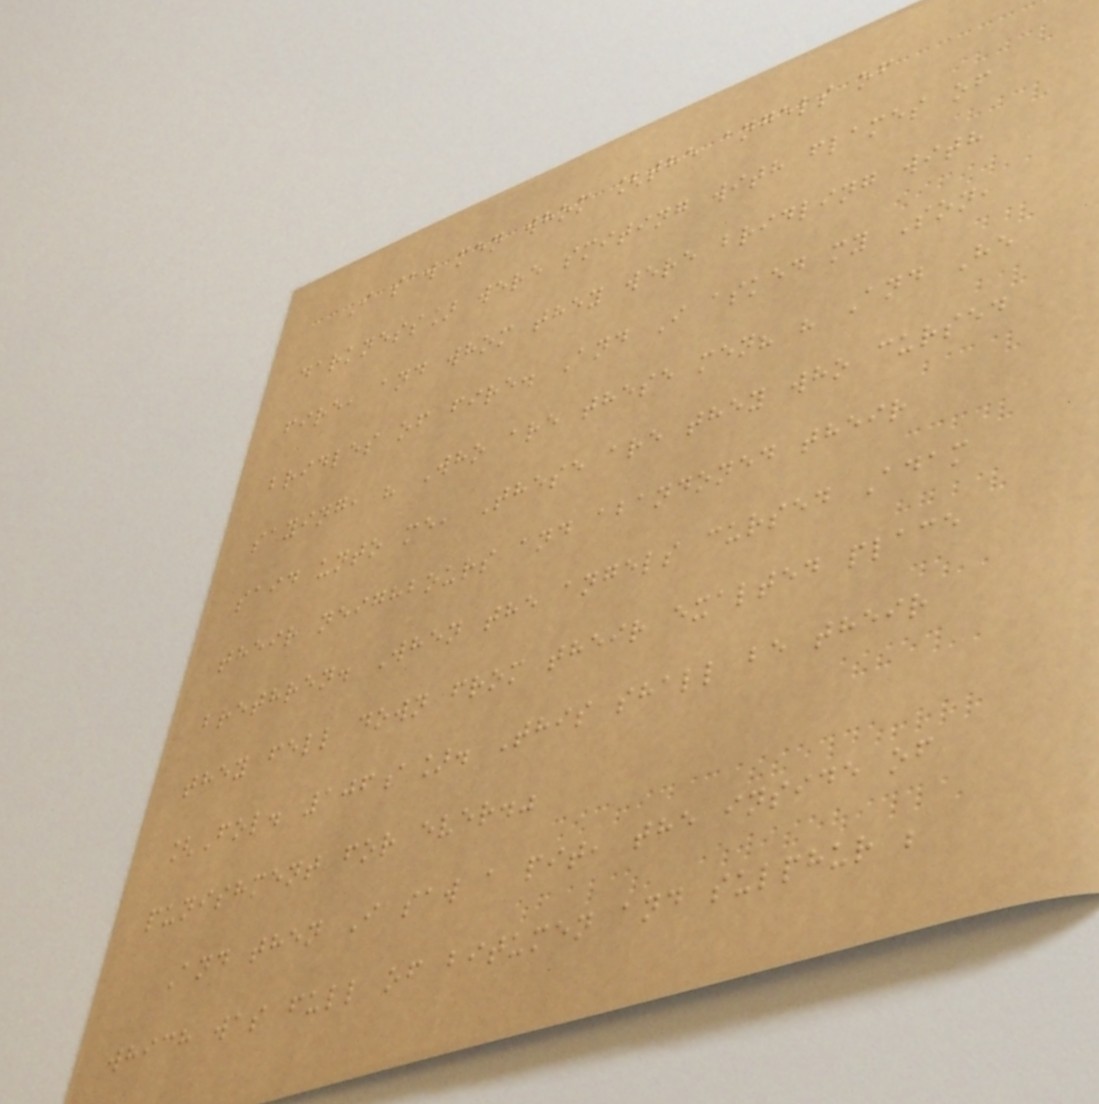I saw men whom [the angels of
darkness] were smiting with flames of
fire, and whom they were bridling with
bridles of fire. And I asked my Son,
saying, " Who are these men? " And He
said unto me, These are they who cursed
their neighbours and abandoned their
brethren. When the angels cursed Adam
they fell down from their exalted place
[Fol. 106a]. This shall be their
punishment for ever."
And then I saw a pit, the inside of
which was full of bitumen and sulphur ;
